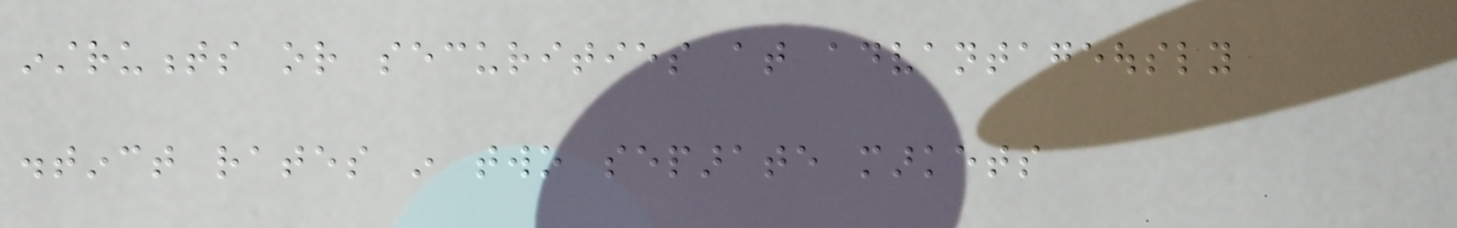instruments or securities at advantageously
distinct rates in two separate markets
